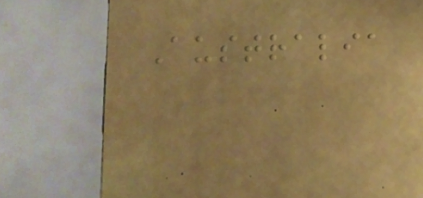Australia
